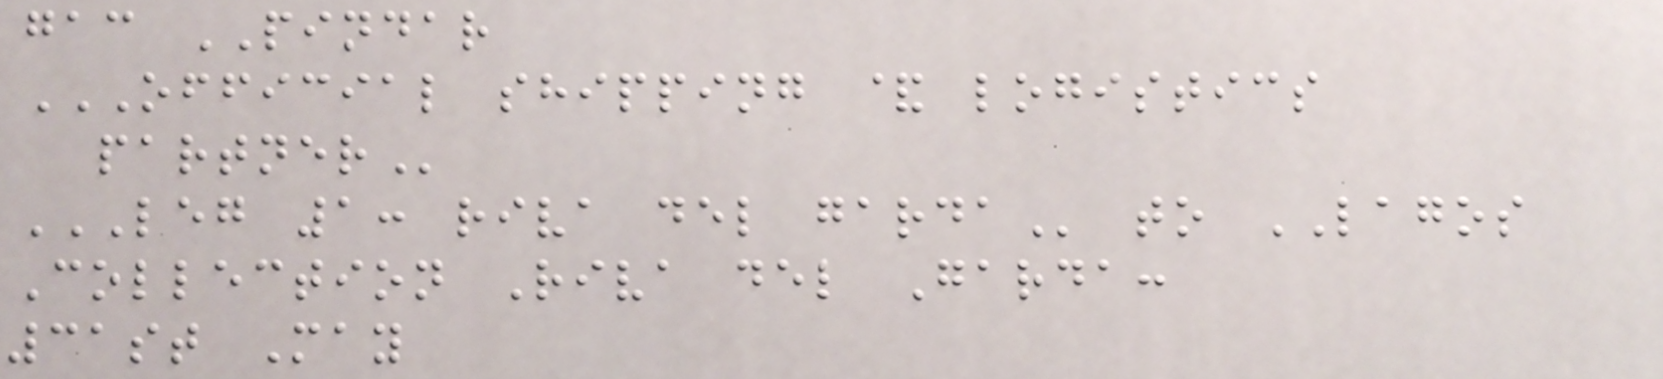gac PINDAR
OFFICIAL SHIPPING & LOGISTICS
PARTNER
LEG 1: RIVA DEL GARDA to LAGOS
Collection Riva del Garda:
31st May
